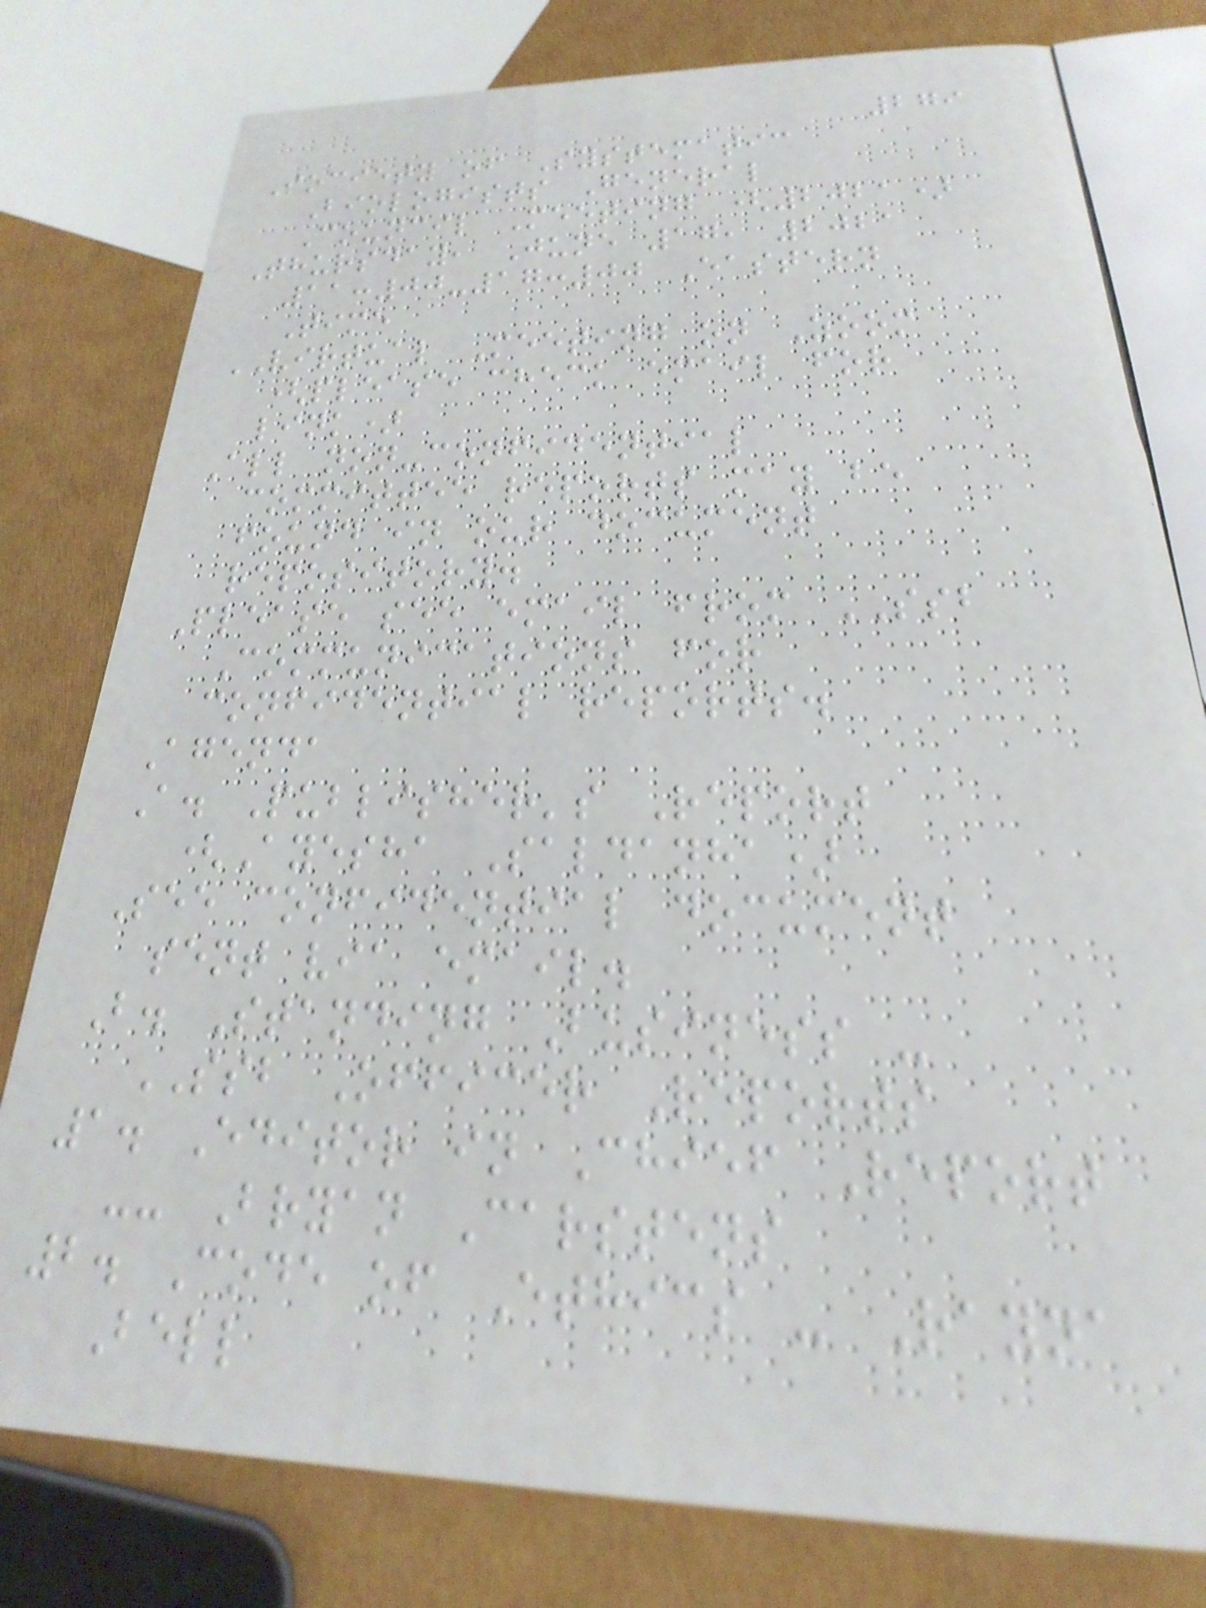279
Society of Systematic
Biologists General
Council Meeting (2021)
Thursday, June 17, 2021
11:00-17:00 Eastern
Time
VIRTUAL Meeting on Zoom
(please check email for
link)
All non-confidential
committee reports may be
found in our document
repository.
Please see email from SSB
Communications for
confidential reports.
Agenda
A. Publisher's Report
(Ayesha Saldanha)
See confidential document
sent via email.
B. Standing Business -
SSB Officer Reports
1. Editor in Chief Report
-- Bryan Carstens
2. Code of Ethics - Rayna
Bell
